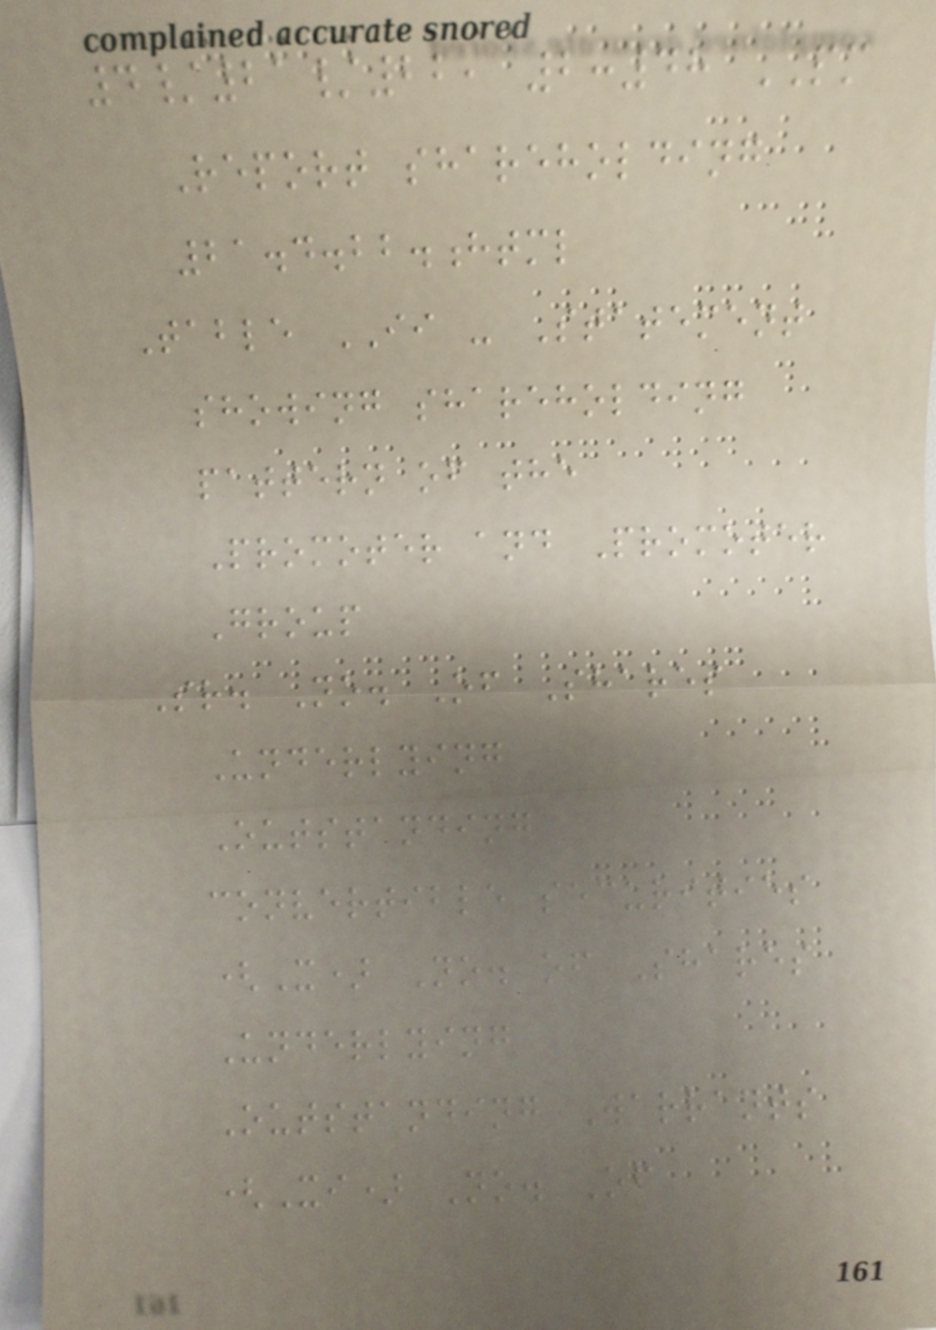4/21/22, 2:48 PM
Report shareholding
21.4.22.html
Table II - Statement
showing shareholding
pattern of the
Promoter and Promoter
Group
Sr. No. Of Shares
Underlying
Outstanding
convertible securities
(X) No. of Shares
Underlying
Outstanding Warrants
(Xi) No. Of
